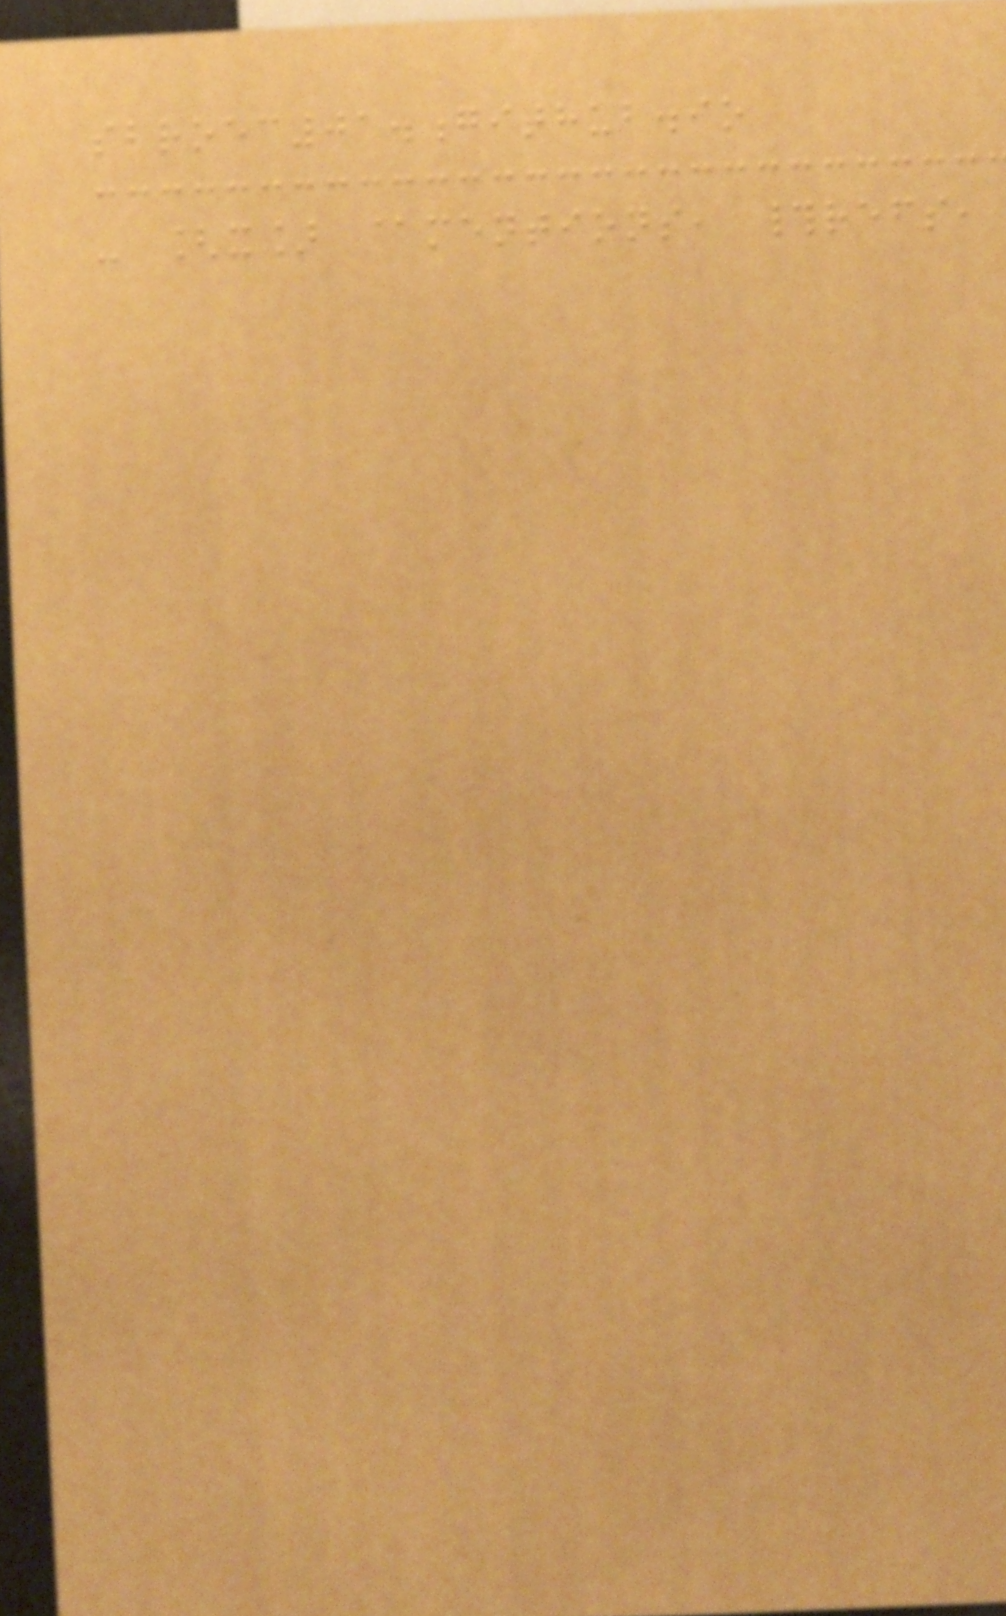sbroec01.github.io
- [x] @mentions, #refs,
